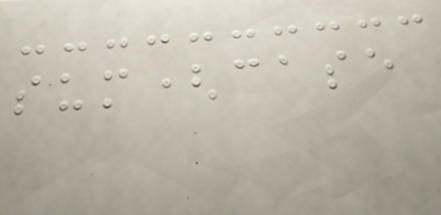sum(case
